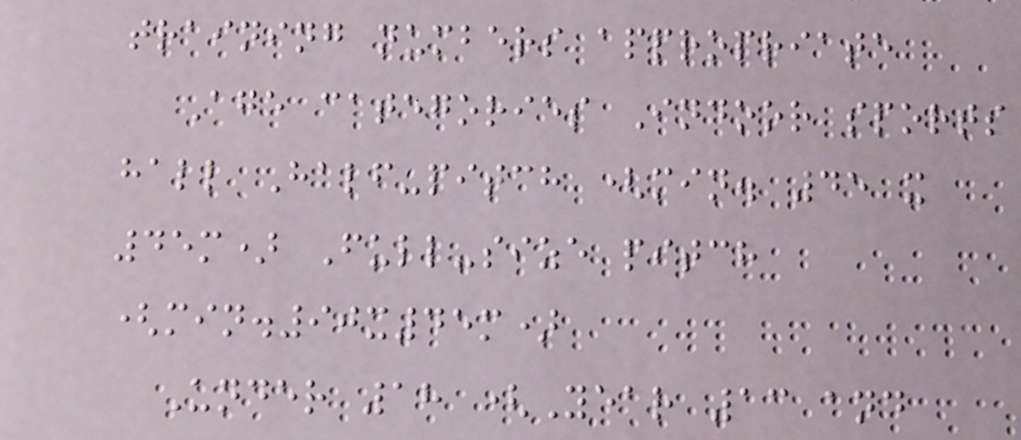training numbers appropriate
Age categories Indoor sports
hall Half-pitch (min. 45 x
45m) Full-size pitch
(min.90x45m)
Under 18 (Year 13 and
